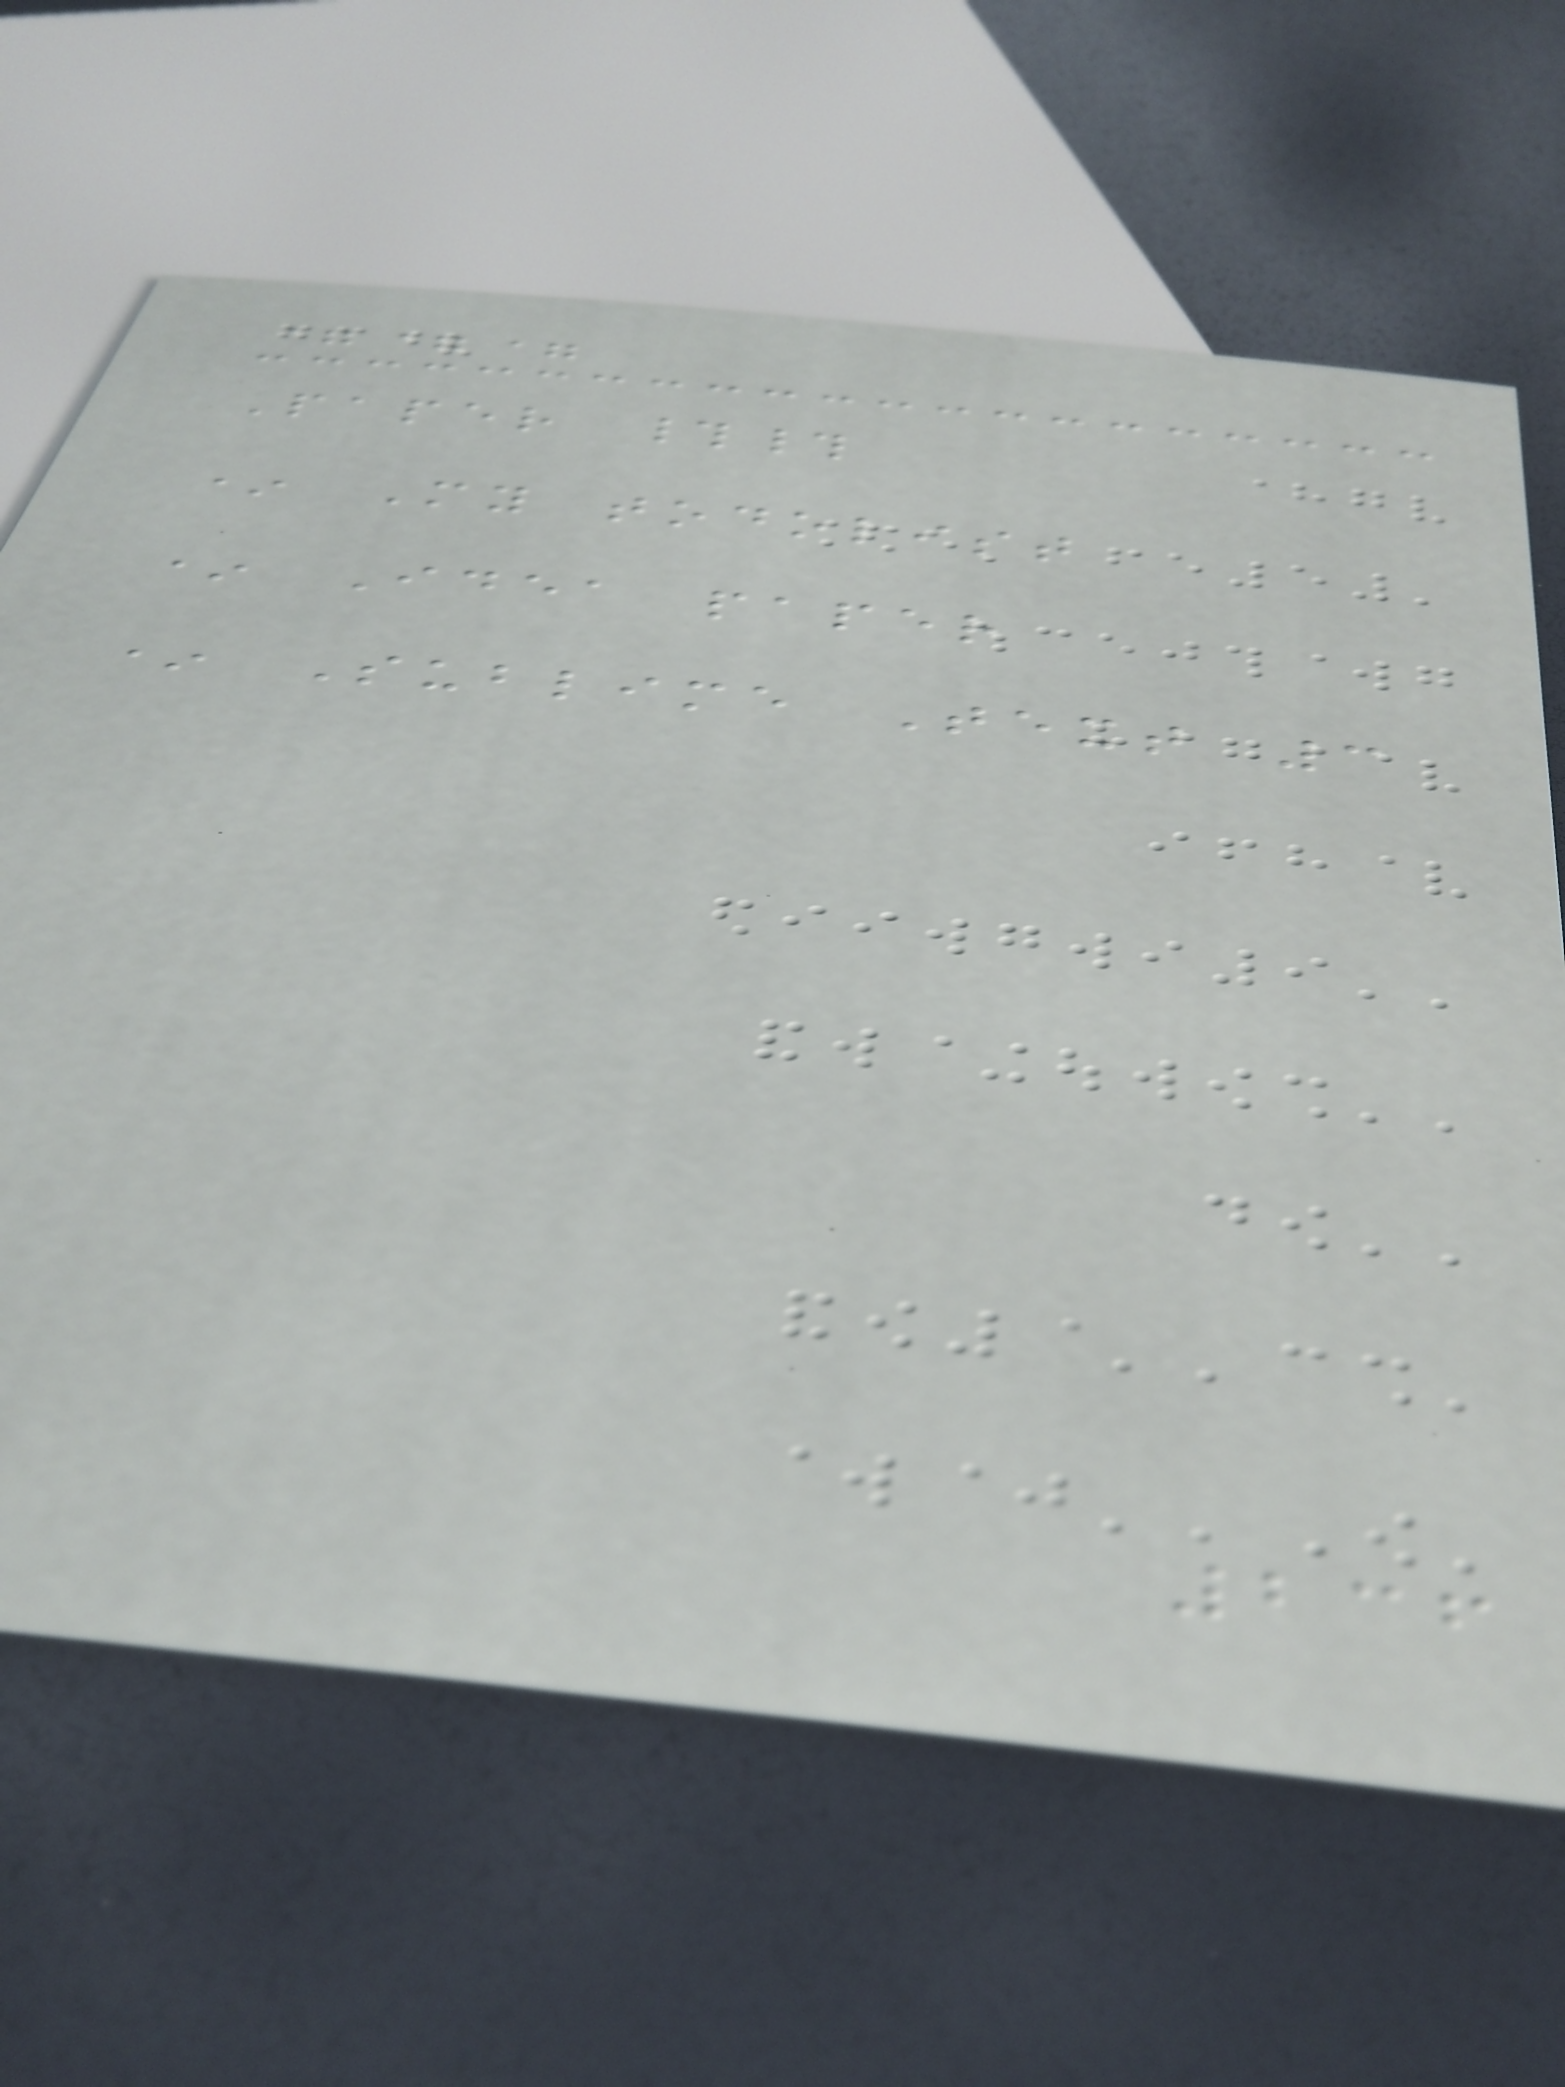===
Paper ##
* My todolist
* Idea paper
* Sublime Text 3
236
